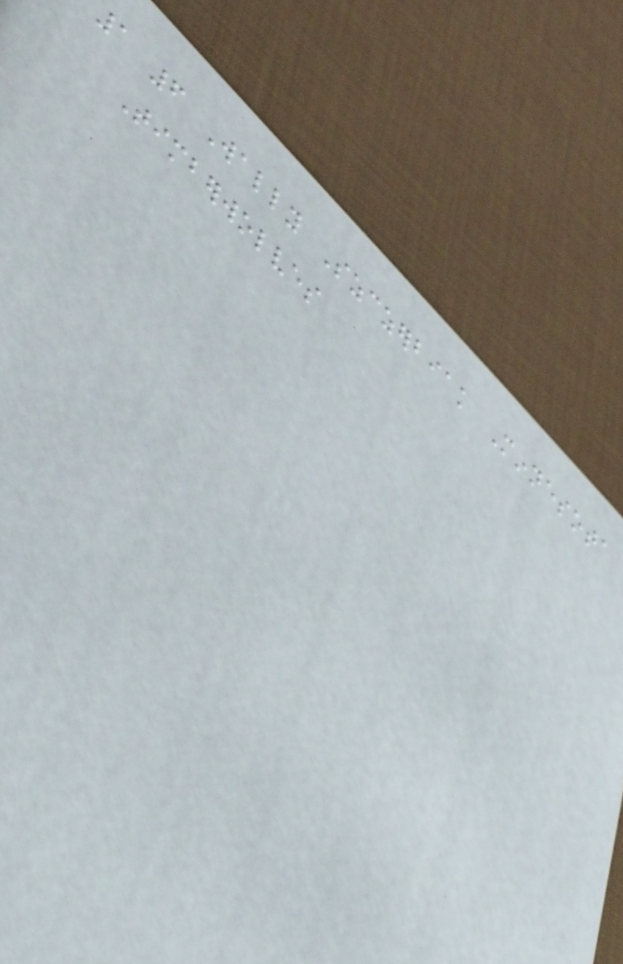1 6 Wally Szczerbiak Minnesota
Timberwolves
